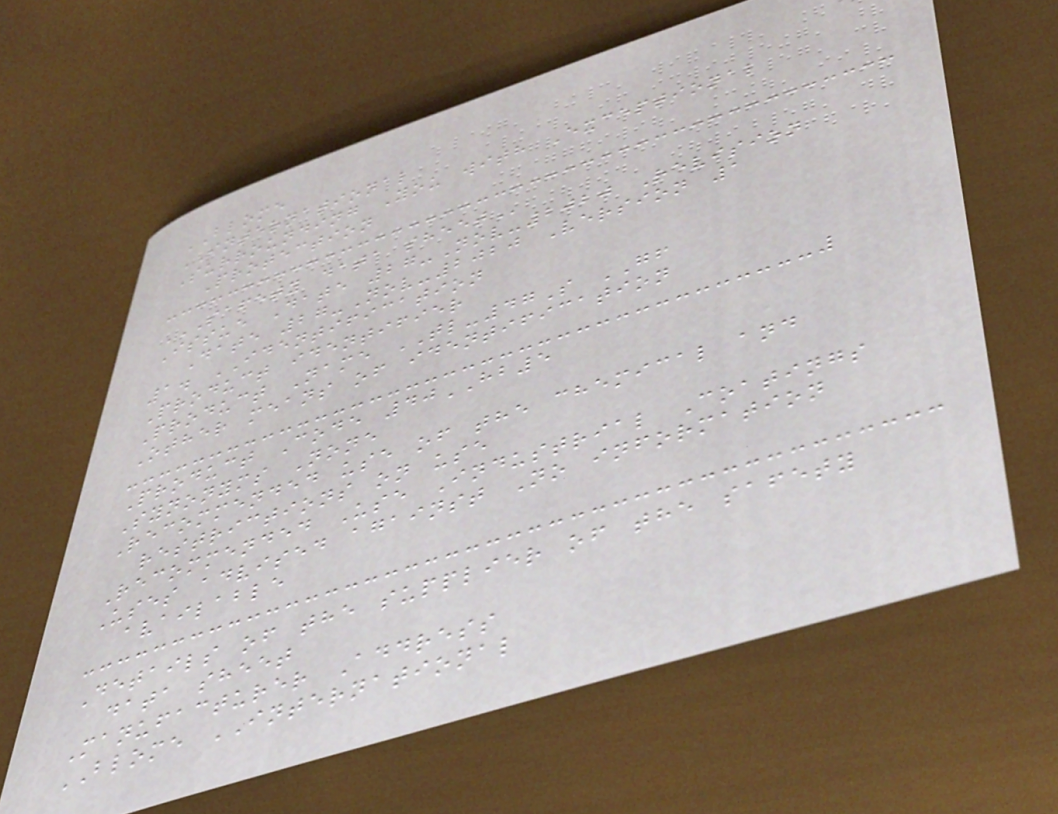BLOME
INTERNATIONAL
Surrounding You with Exceptional
Protection
SAFETY DATA SHEET
Issue Date 27-Nov-2020 Revision
Date 27-Nov-2020 Version 1
1. IDENTIFICATION
Product identifier
Product Name TL-47S GF
Other means of identification
Product Code 40HB5
Synonyms None
Recommended use of the chemical and
restrictions on use
Recommended Use Industrial Coatings
Uses advised against No information
available
Details of the supplier of the safety
data sheet
Manufacturer Address
BLOME INTERNATIONAL
